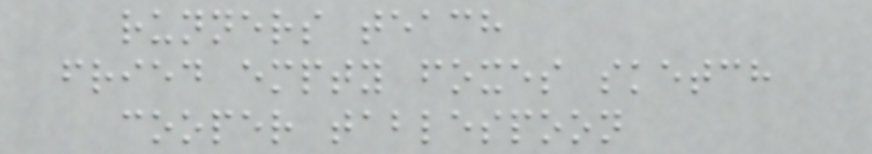runners teach
fried empty foxes sketch
cooper tablespoon
